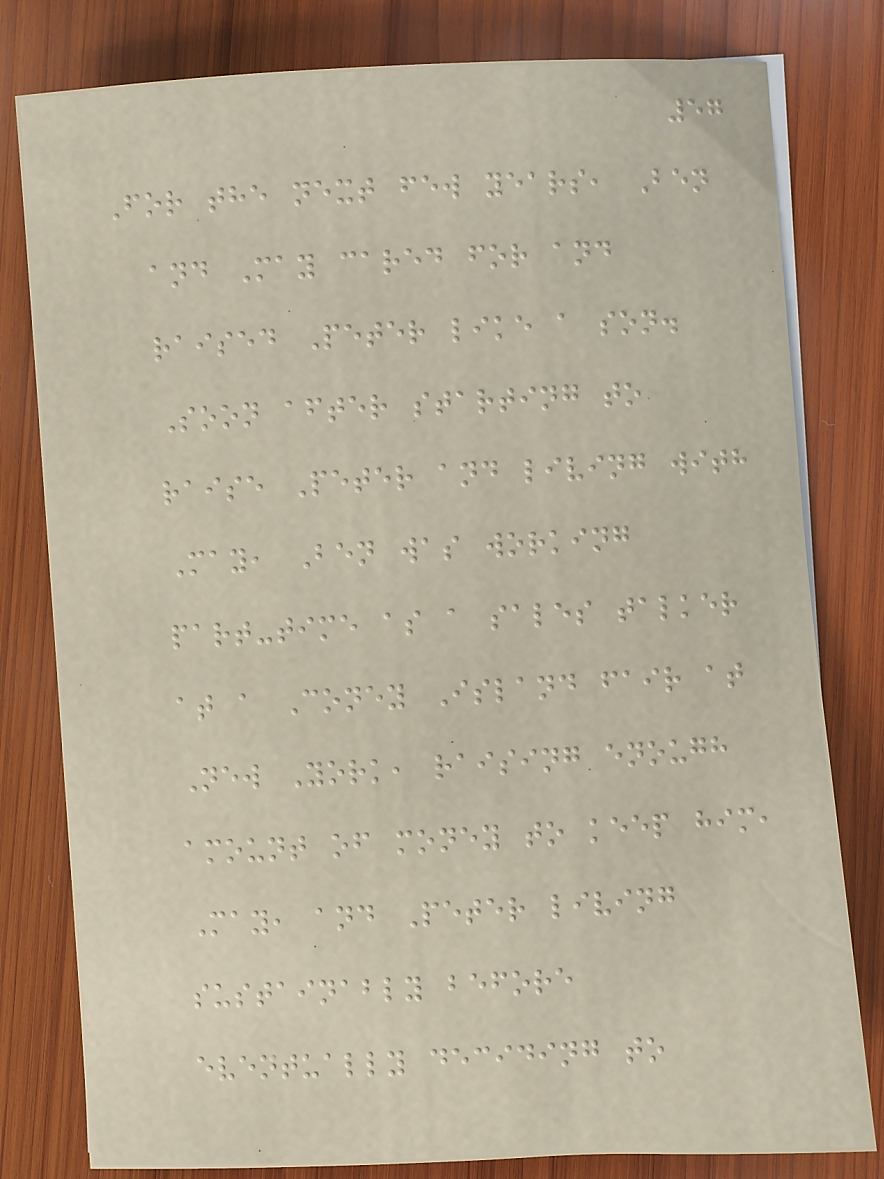57
For the next few years, Ben
and May cared for and
raised Peter like a son.
Soon after starting to
raise Peter and living with
May, Ben was working
part-time as a sales talker
at a Coney Island fair at
New York, raising enough
amount of money to keep him,
May, and Peter living
sustainably before
eventually deciding to
